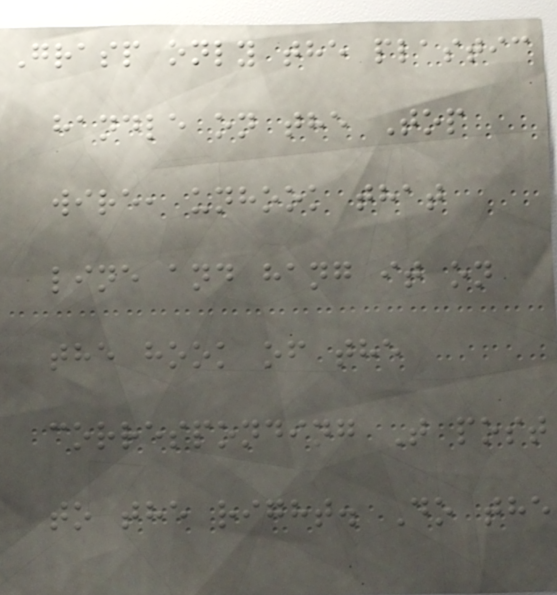Grasp only the plastic
handle on the Top
wire, unhook that
line and hang it on
the hook of the
corresponding T post
to the right. Do the
